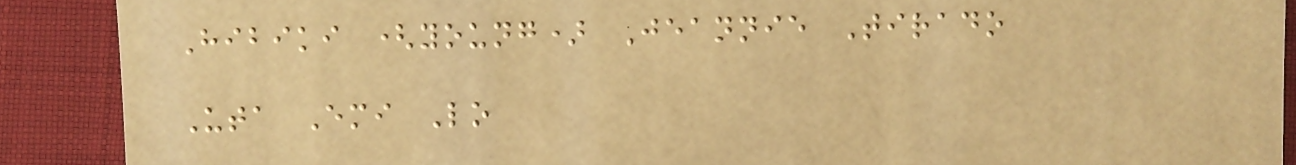Hibiki (young) Jeannie Tirado
Uta Emi Lo
